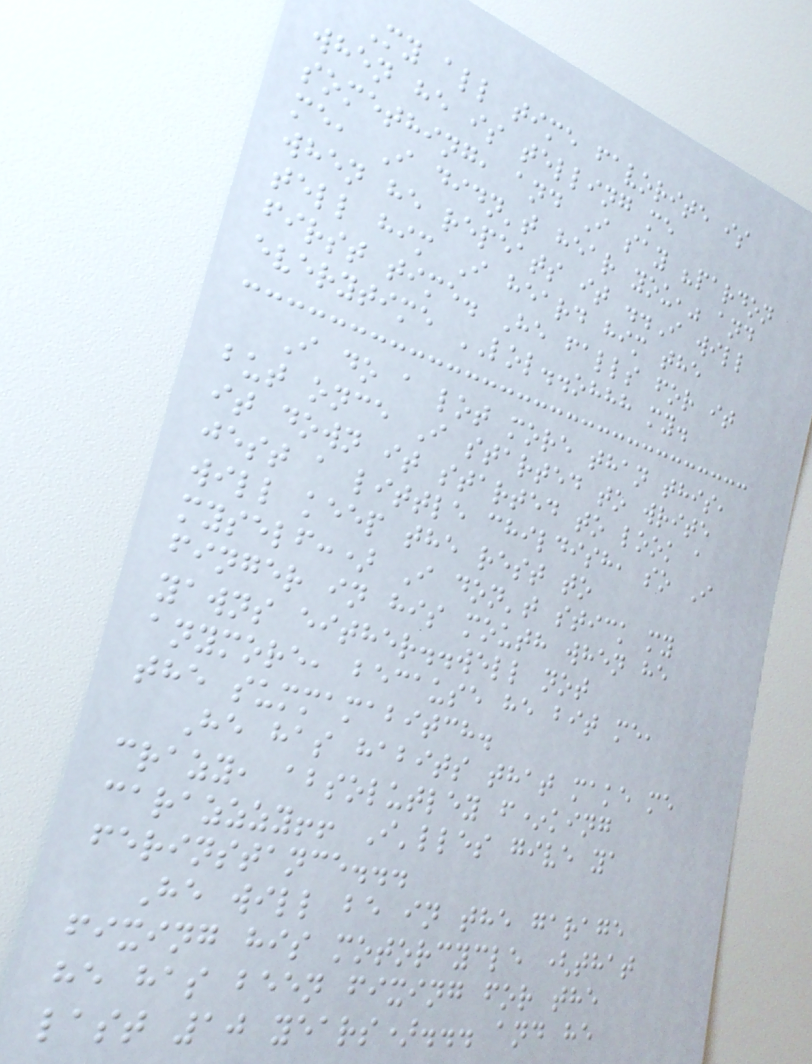My all time favorite is
when he is telling me
something, and I say "pardon
me, I didn't hear you," and
when he repeats it ..I will
tell him I heard him the
first time. He falls for it
everytime LOL..ohhh my.
I do a lot more than this,
but once I started to write
it down it started to look a
jest a little childish, so I
will keep the rest to
myself:) I don't stick my
finger in his mouth when he
yawns either..well not
anymore, because he bit me,
the summamabitch.
He has habits that make me
crazy, absolutley f*king
carazzzy!! I'lles give ya
ferinstance...
He will be in the garage
fixing his motorcycle (that
he has been fixing for the
last 10 years)... and he
